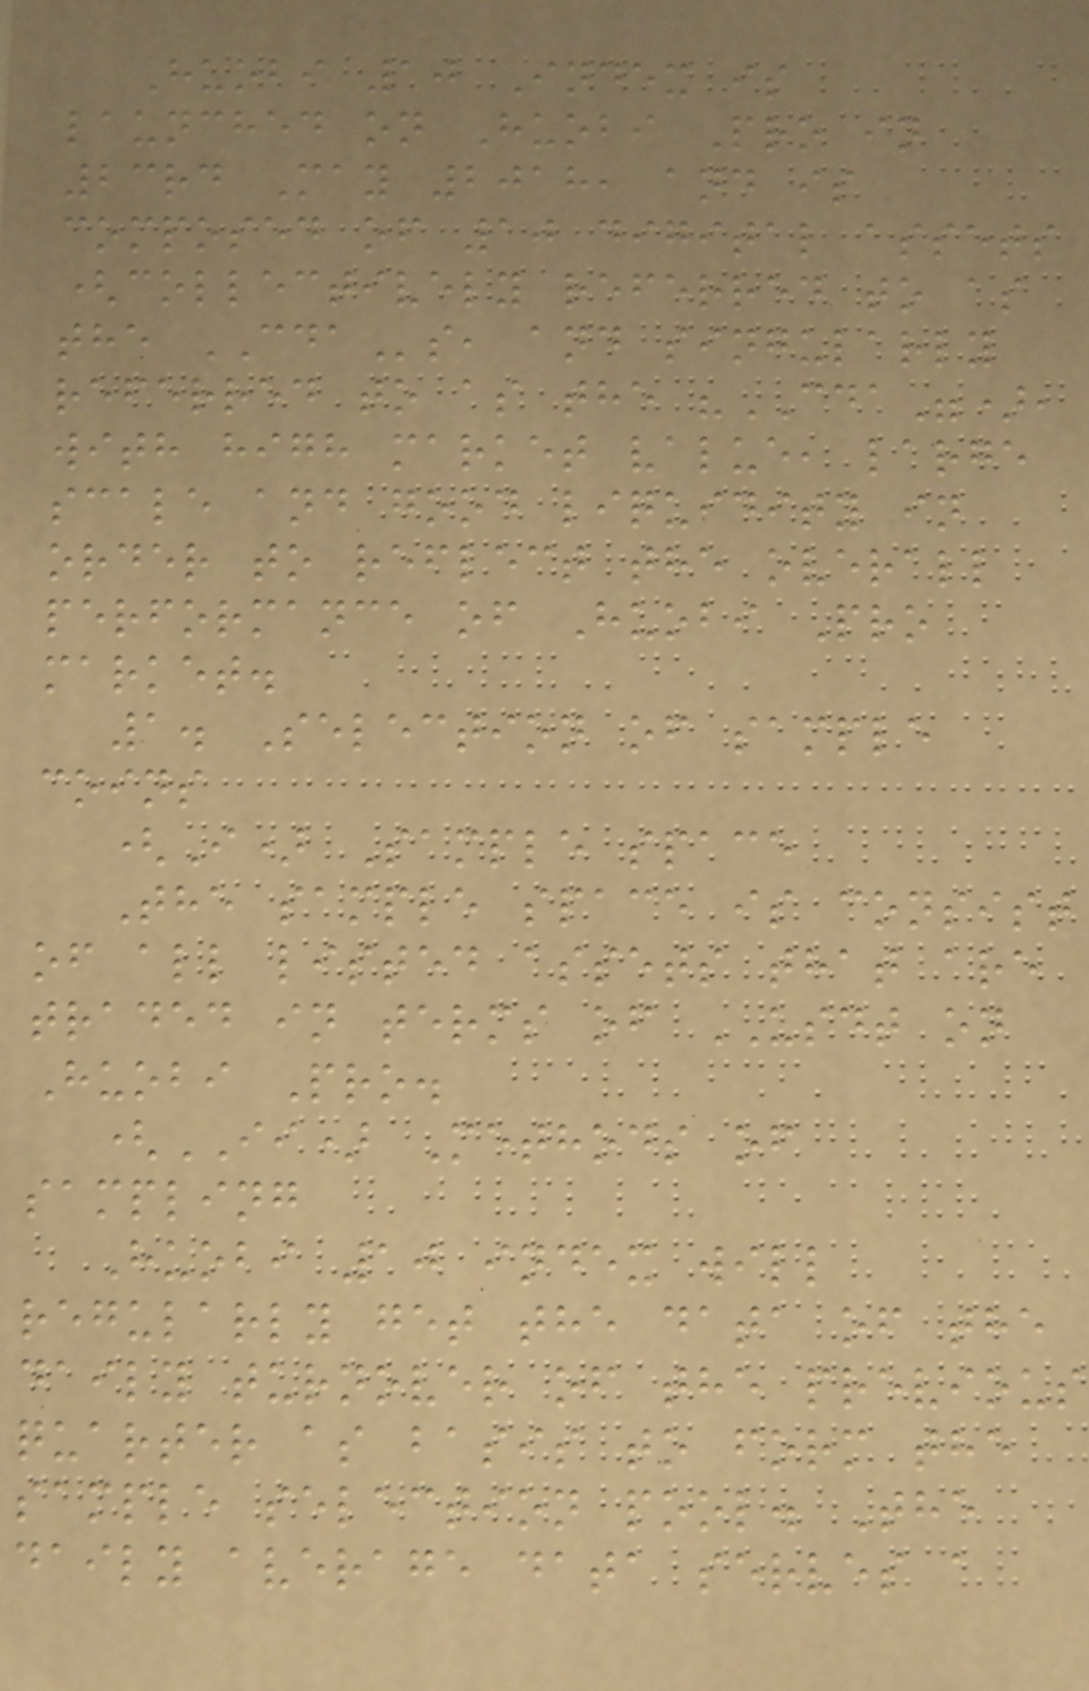Huobi 10 Index is
launched on Huobi Pro in
23rd May 2018, and is
composed of 10 digital assets
(collectively referred to as
the CDAs, and singularly
referred to as the "CDA"),
with high market value, large
scale and good liquidity in
order to reflect the overall
performance of Huobi Pro
market.
1. Selection of sample
coins
(I) Sample space
The sample space is consist
of all listed assets that are
traded in terms of USDT on
Huobi Pro.
(II) Methods of
sampling
Huobi 10 index will
regularly get the data of the
daily turnover of the previous
quarter as basis to form the
sample selection pool. The
daily average data serves a
